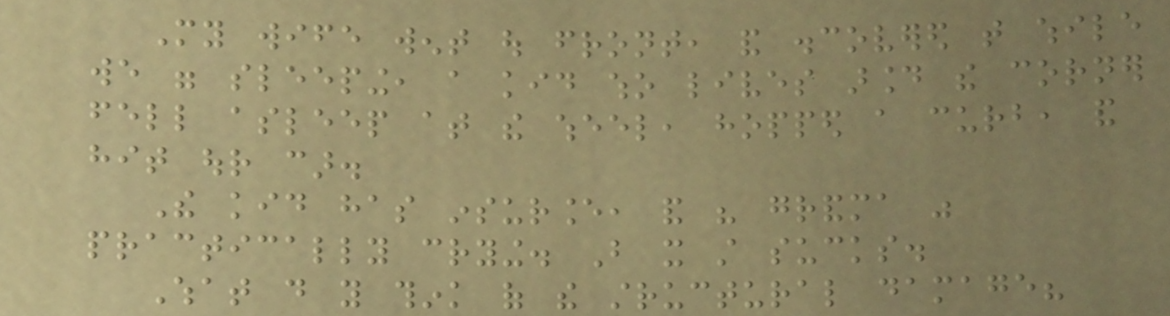My wife went out front, and discovered that while
we were sleeping, a kid who lives around the corner
fell asleep at the wheel, hopped a curb, and
hit our car.
The kid has insurance, and his grandma was
practically crying. But it still sucks.
What do you think of the structural damage?
